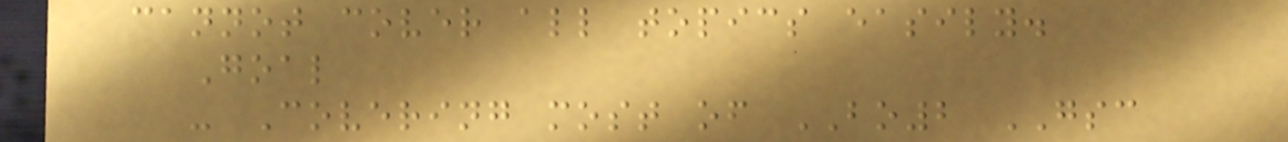cannot cover all topics easily.
Goal
- Covering most of BO2 GSC
